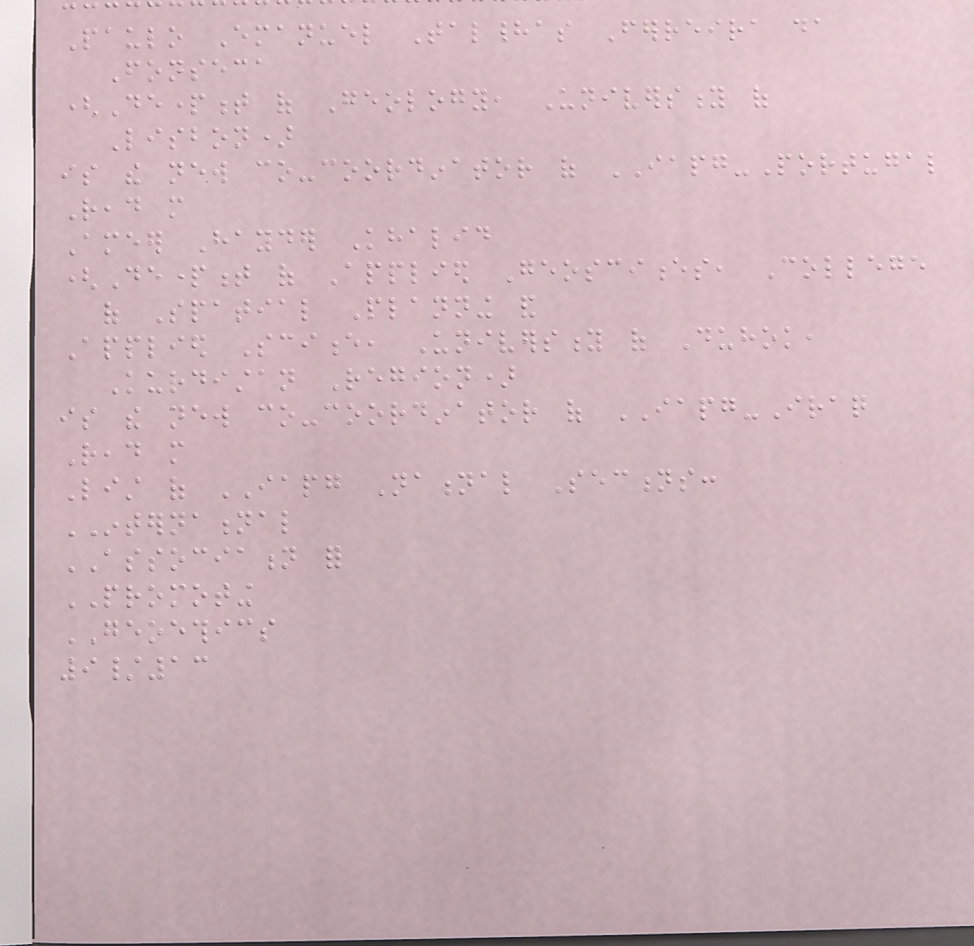Paulo Emanuel Talhadas Ferreira da
Fonseca
(Department of Geology, University of
Lisbon)
is the new co-coordinator of IAPG-Portugal
Read more
Ameer Hayder Khalid
(Department of Applied Geosciences, College
of Spatial Planning and
Applied Science, University of Duhok,
Kurdistan Region)
is the new co-coordinator of IAPG-Iraq
Read more
List of IAPG National Sections:
INTERNATIONAL
ASSOCIATION for
PROMOTING
GEOETHICS
9/13
